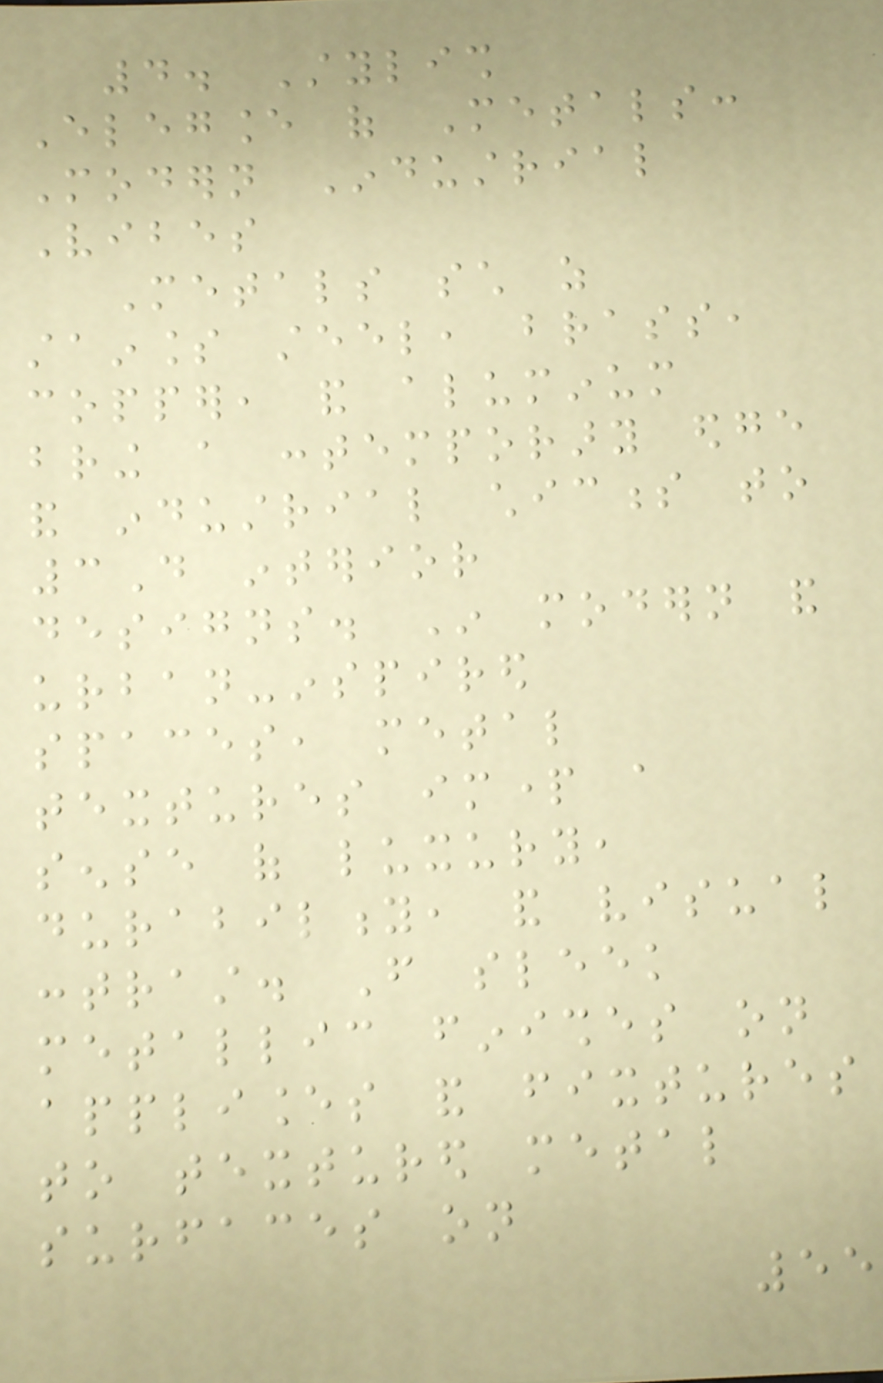4. Stylish
Elegance of Metals:
Modern Industrial
Vibes
Metals such as
stainless steel, brass,
copper, and aluminum
bring a contemporary edge
and industrial chicness to
3D interior
designs. In modern and
urban-inspired
spaces, metal
textures impart a
sense of luxury,
durability, and visual
contrast. From sleek
metallic finishes on
appliances and fixtures
to textured metal
surfaces on
55
